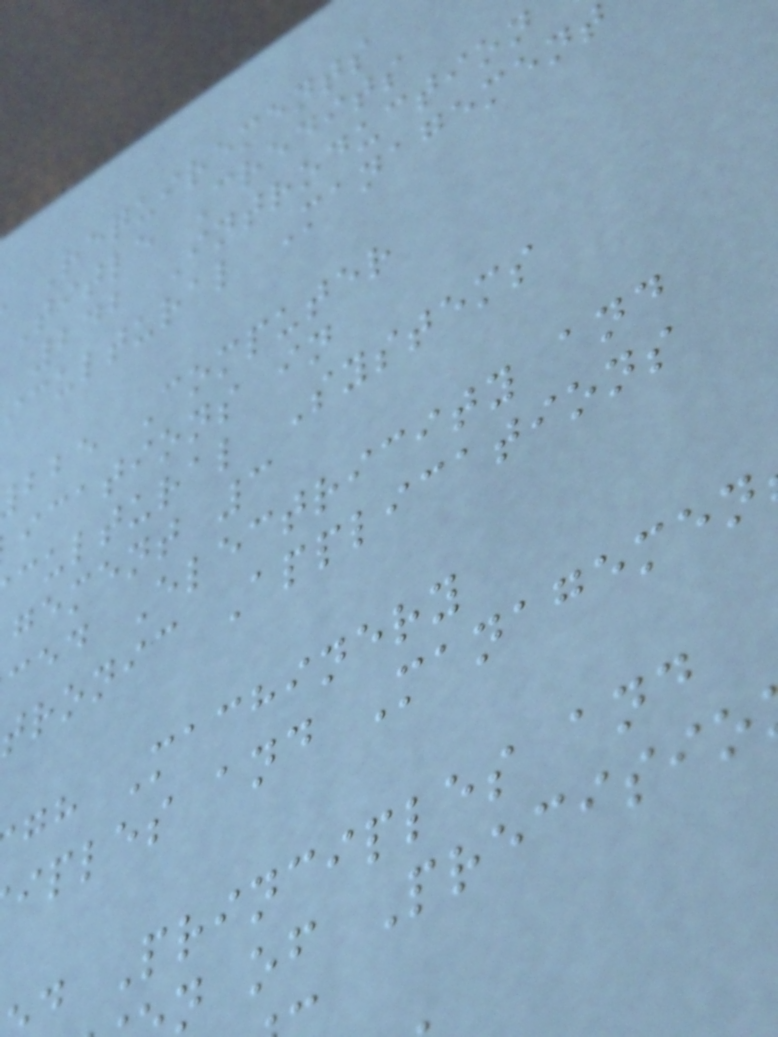Requirements
Title Credits
242 Introduction
icultural Management
bbe Computer
ications in
cultural Systems
gement 3
ced Electricity and
tronic Applications
gh Machinery
iples and Managemen
d Principles and
n of Precisio
